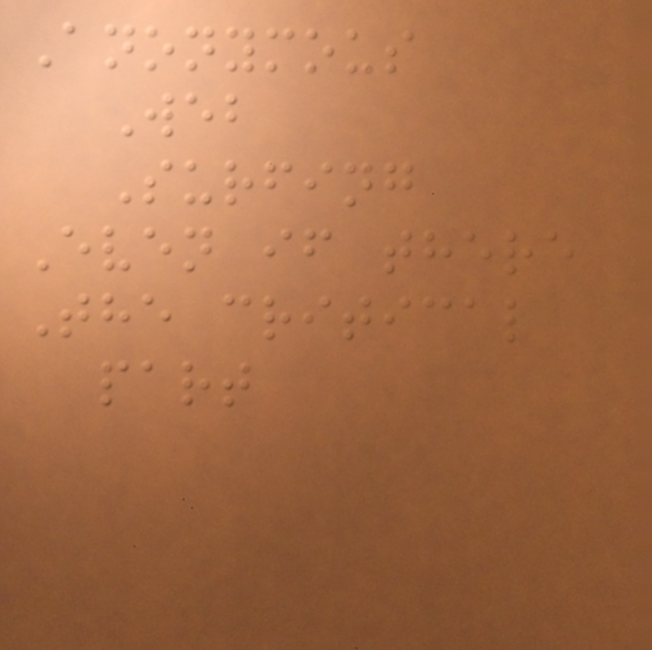Anonymous
Web
Surfing
Even if there
The critical
part
